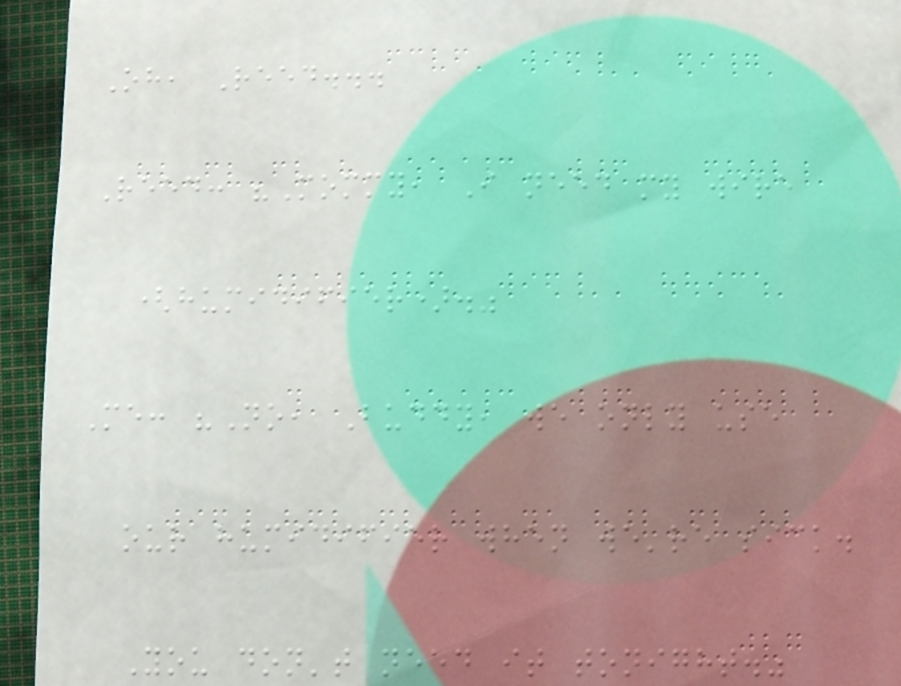Oh, Reed...
Reed: "Mommy, I need my wire
(humidifier)."
Me: "No, Buddy, we only use
our humidifier when we're sick.
You don't need it tonight."
